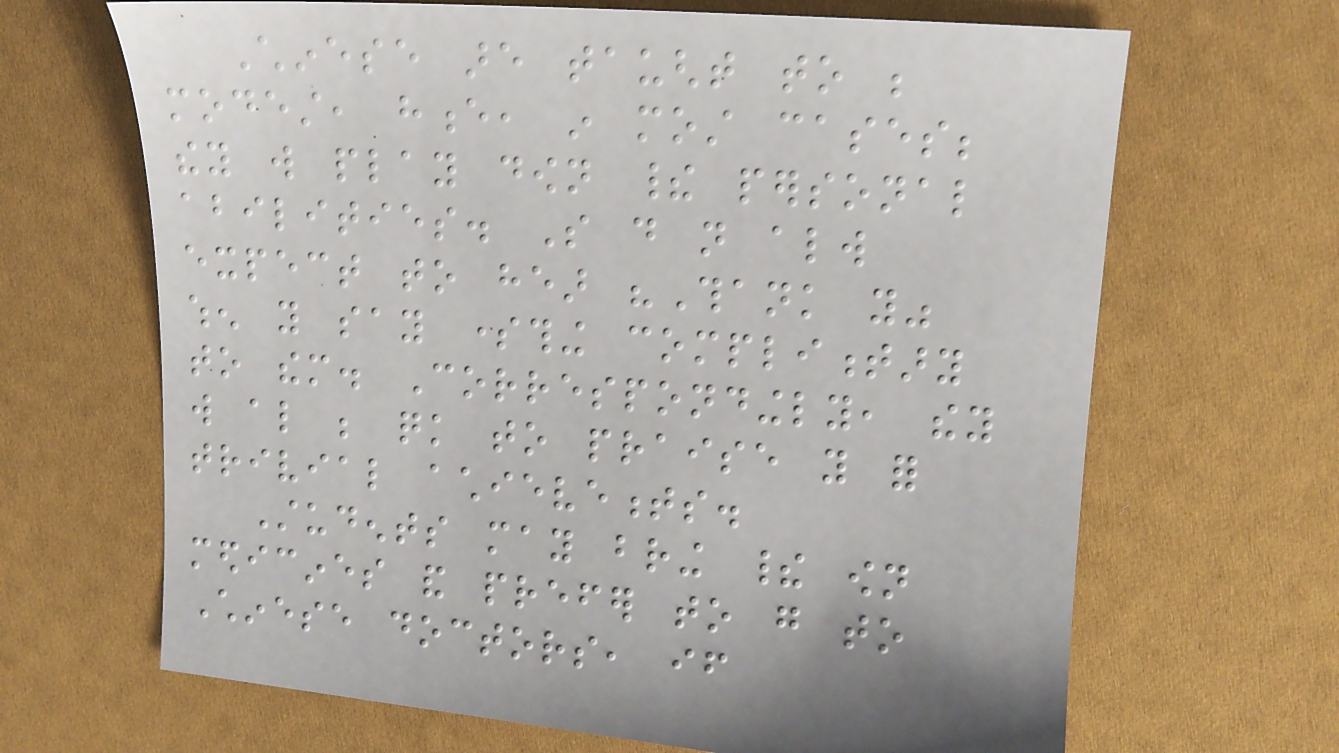Chinese are taught to be
modest, hence, in most cases;
they will play down their personal
abilities. So do not always
expect to hear "Thank you"
when you say something complimentary
to them. Correspondingly, they
will also be quick to praise you for
trivial achievements.
Students may bring their own
medicines and prefer to go to
Chinese doctors, if
